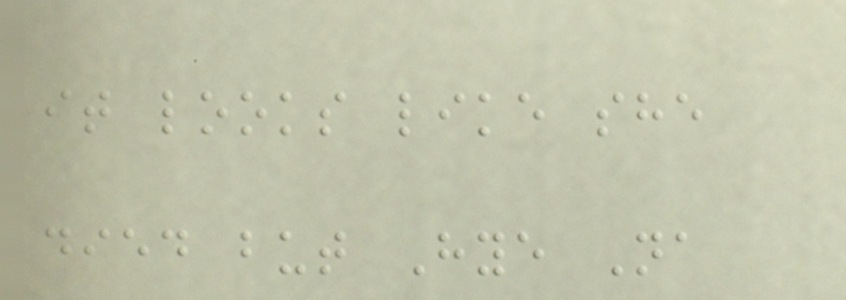it looks like she
died but Hye Na
